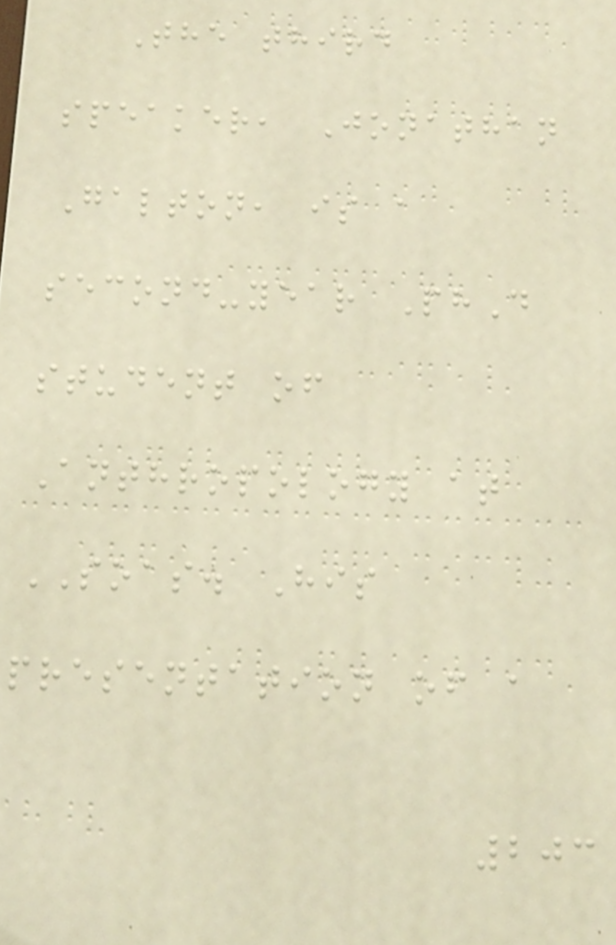The third
speaker, Jonathan
Galton, is a
second-year PhD
student of
Anthropology at
SOAS. His
presentation of a
203
